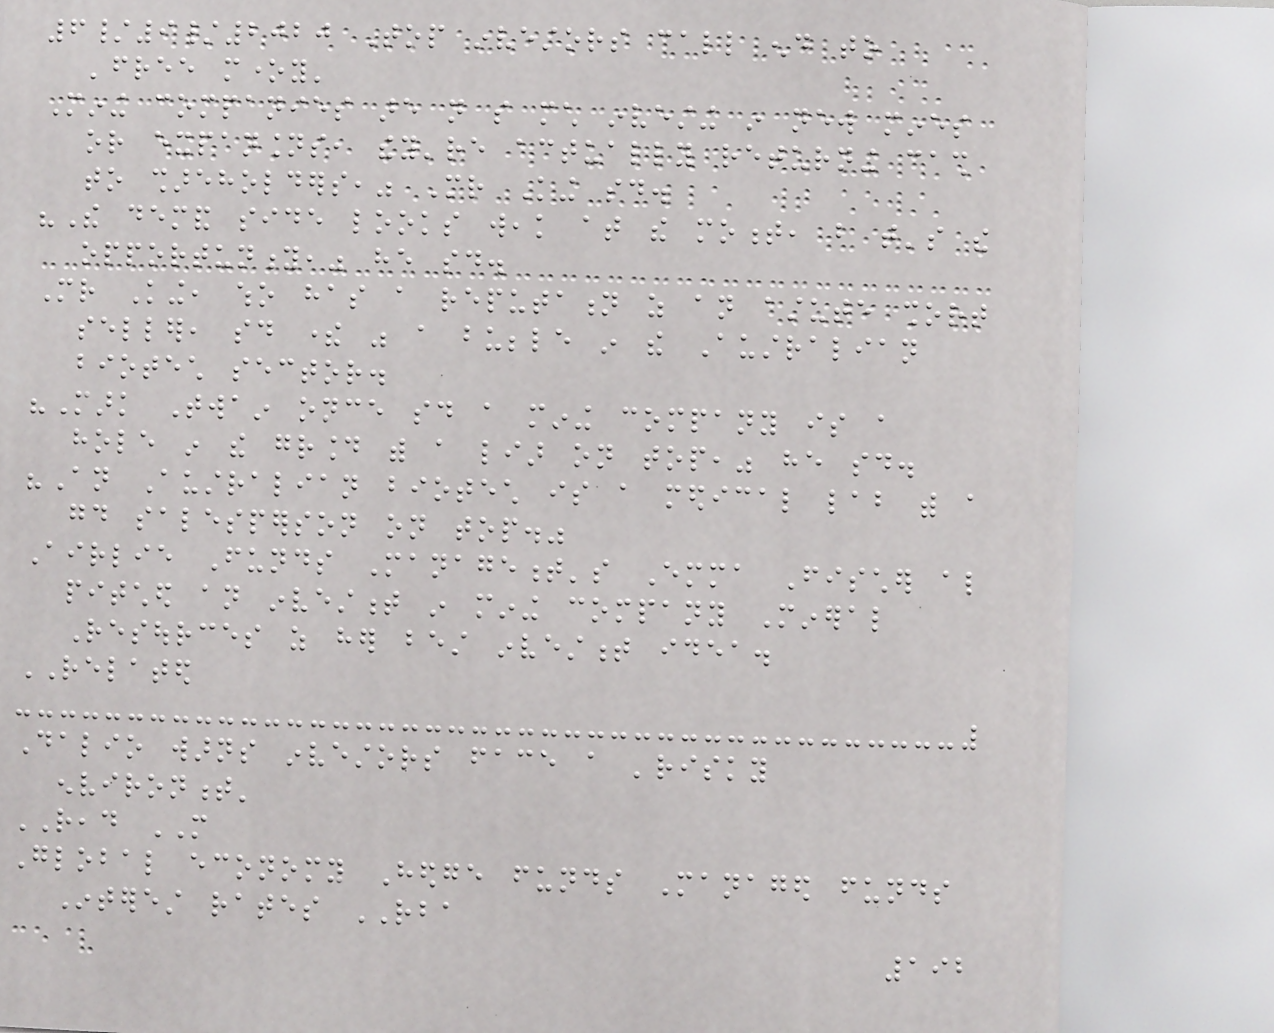6/9/2020 Top investors call end to
'free money'
Mining companies are not so much investing in new mines
or expansions, they're actually returning cash
to shareholders," Mr King said.
"The demand side looks weak at the moment, but that's the
opportunity," he said.
Mr King, who has a reputation as an astute short
seller, said there was a bubble in the Australian
biotech sector.
"Mark Twain once said a mining company is a
hole in the ground with a liar on top," he said.
"An Australian biotech is a medical lab with a
good salesperson on top."
Airlie Funds Management's Emma Fischer also
pitched an investment in mining company Mineral
Resources as her best investment idea.
RELATED
Dalio warns investors face a 'risky
environment'
READ MORE
Global economy Hedge funds Managed funds
Interest rates RBA
192
